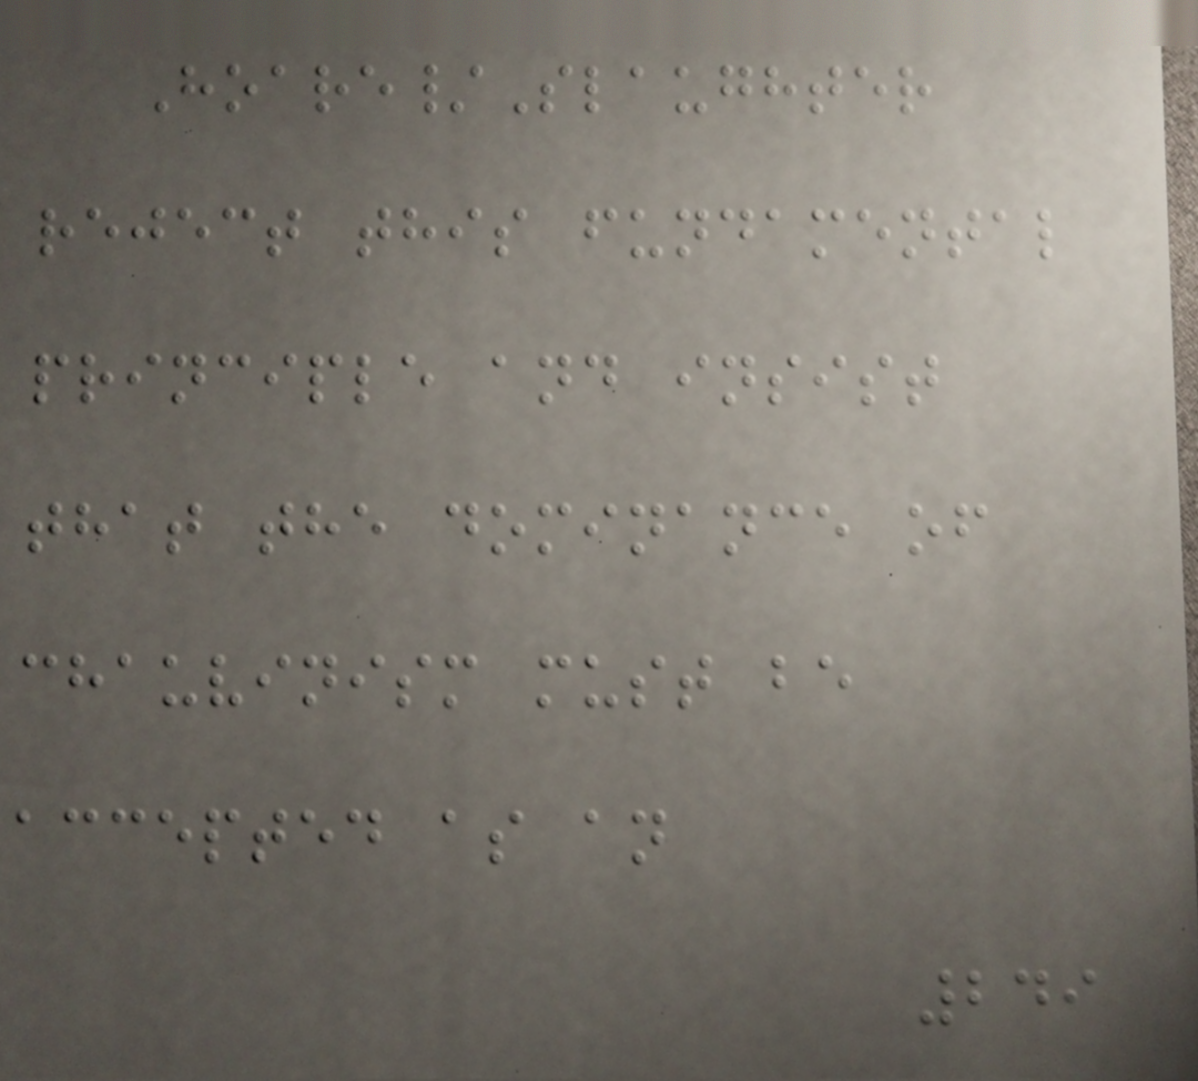Hoare/Slaughter
reject this fundamental
principle and insist
that the dominance of
chauvinism must be
accepted as an
249
